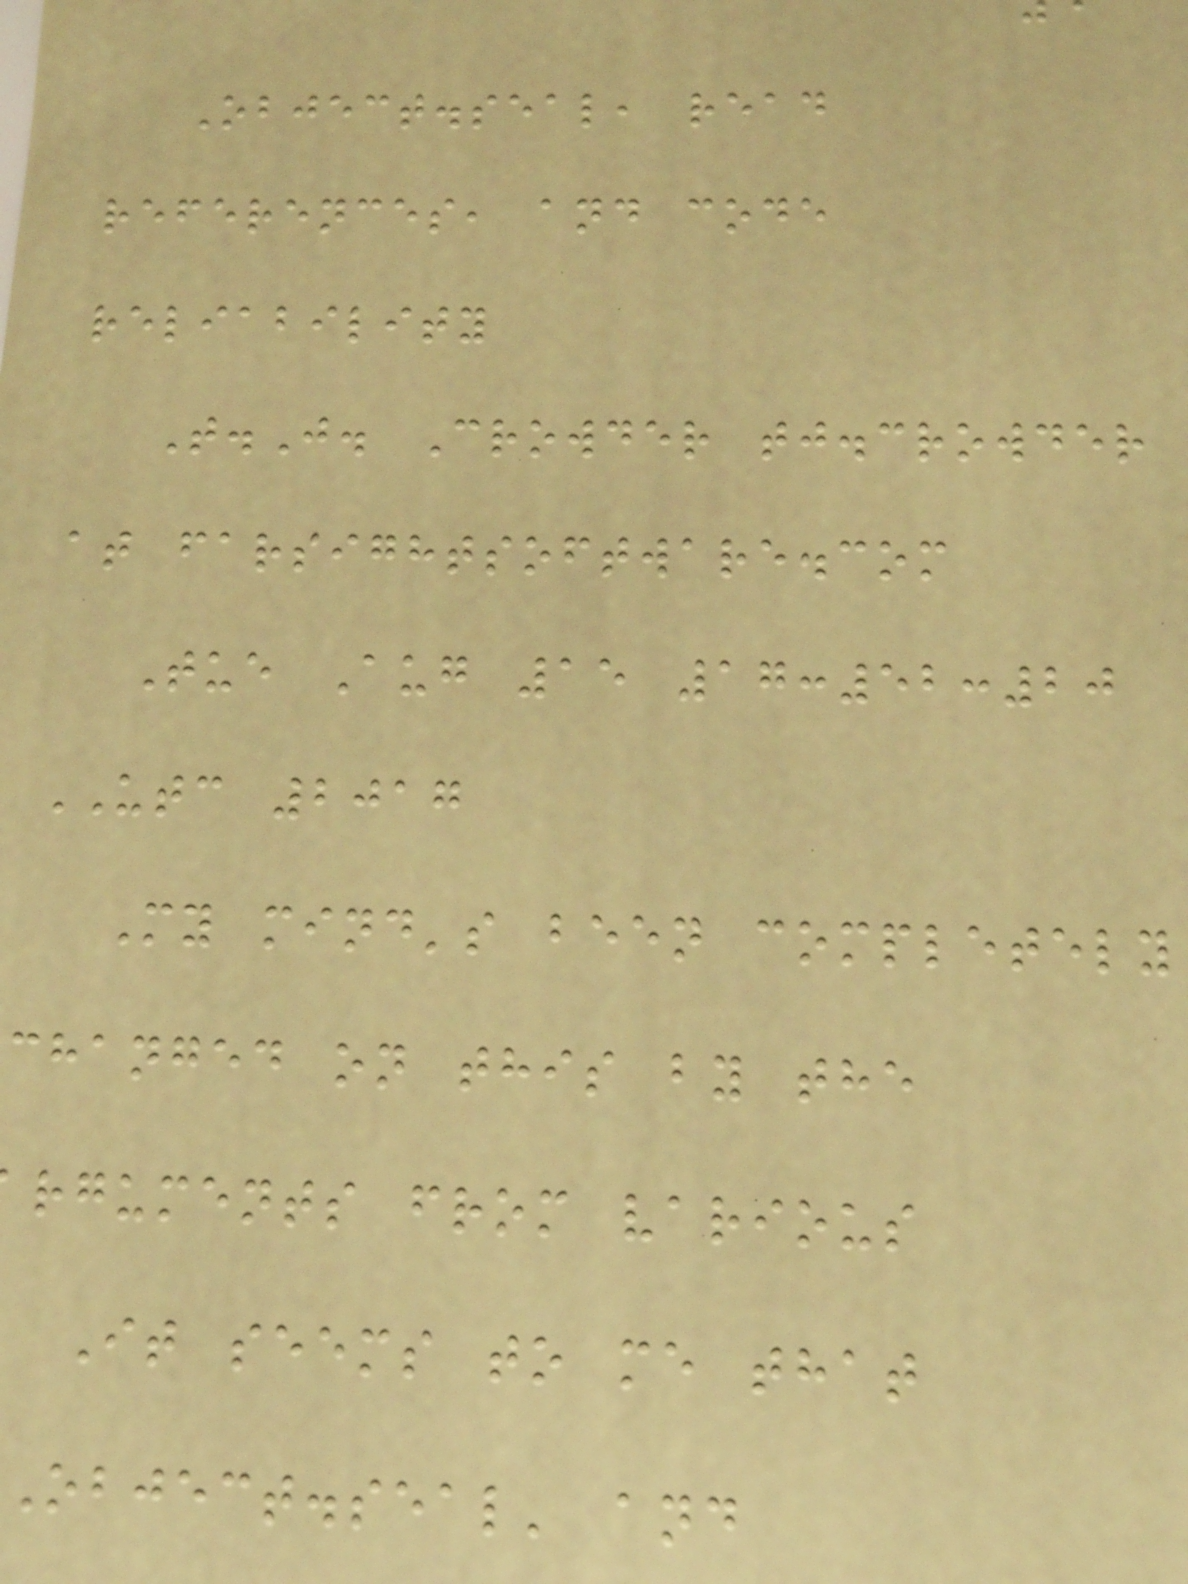Object.seal, read
references, and code
reliability
T.J. Crowder tj.crowder
at farsightsoftware.com
Tue Aug 15 17:52:20
UTC 2017
My mind's been completely
changed on this by the
rguments from various
It seems to me that
Object.seal' and
